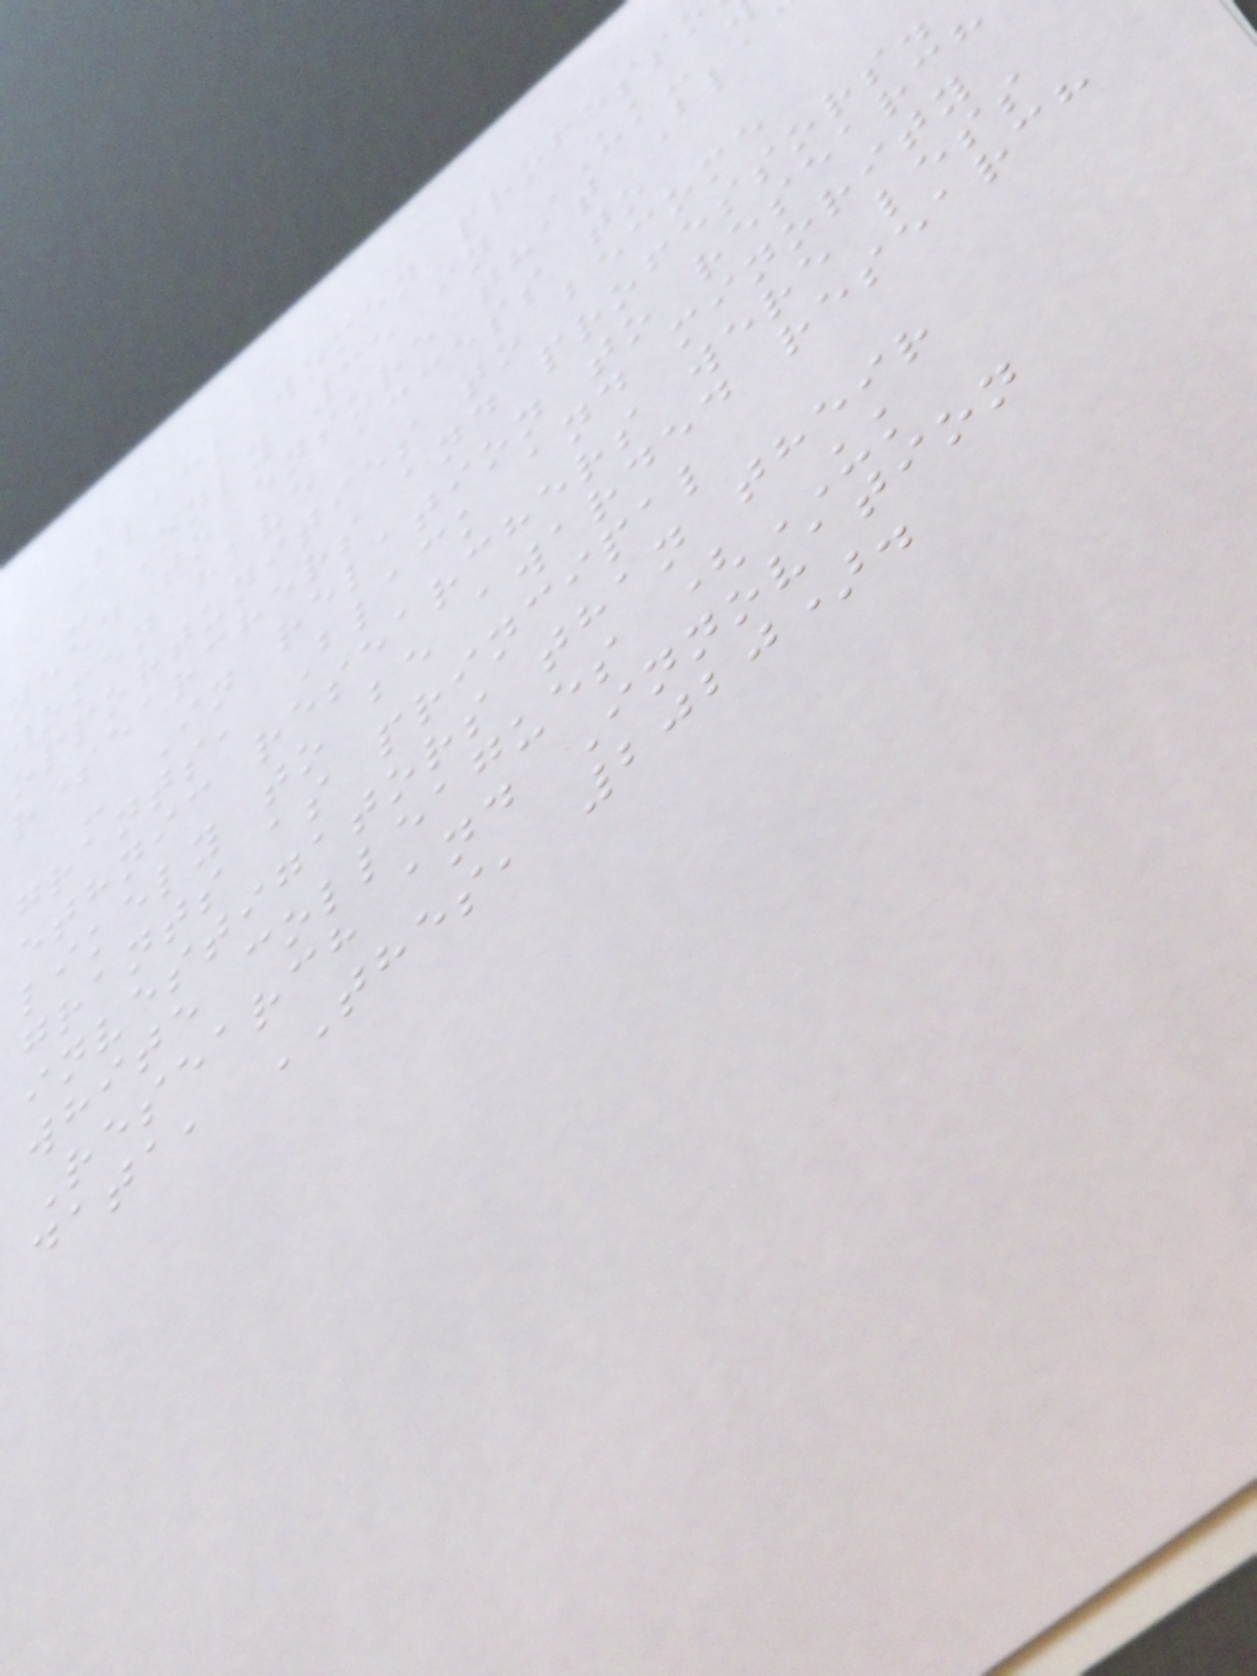Black women professo
- Only 35 in UK-
need to ensure that Bla
women have access to
opportunities to become
researchers and professors.
- In relation to research
grants, Black and minority
ethnic researchers were less
likely to be awarded research
grants as principal
investigators than their
white colleagues (UK
Research and Innovation
data, THES, 2020).
